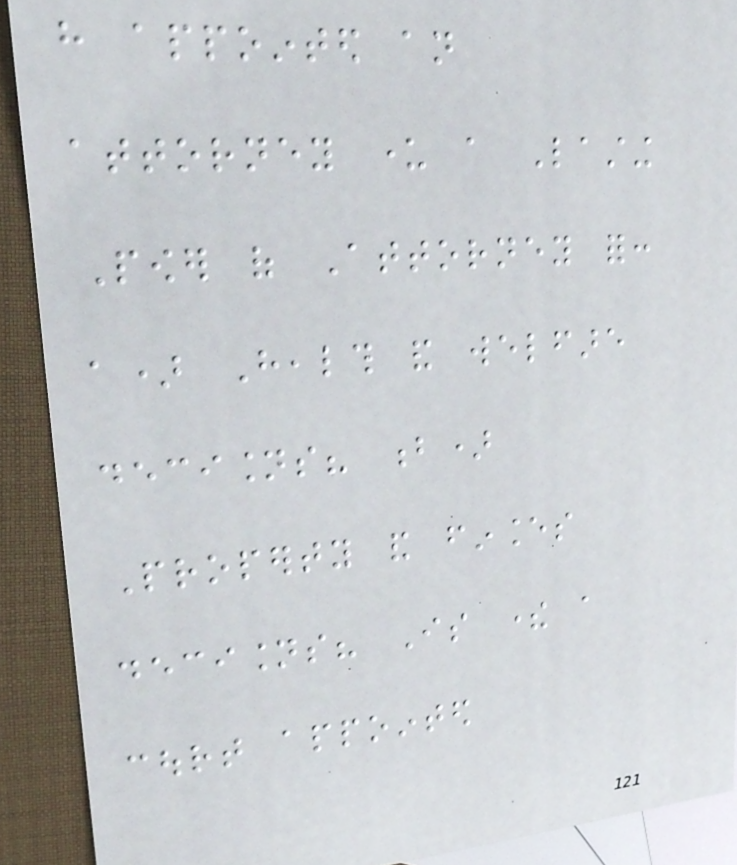have appointed an
attorney under a Lasting
Power of Attorney for:
a) Health and welfare
decisions? b)
Property and finances
decisions? Is there a
court appointed
